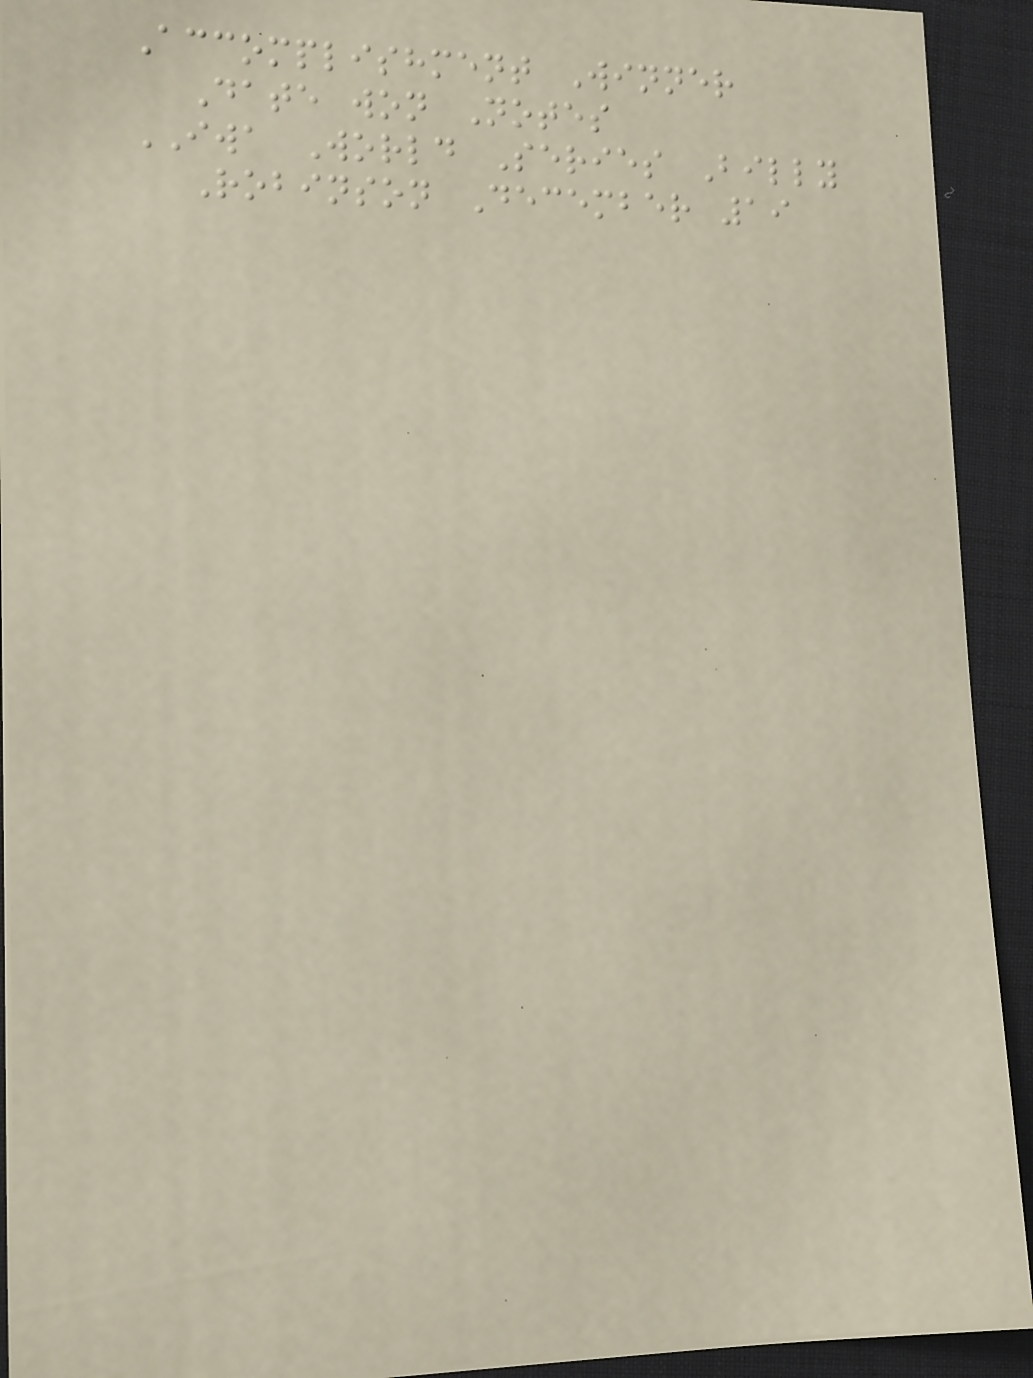Accomplishment Winner
Date won Notes
IWA World Series Billy
Robinson December 19
